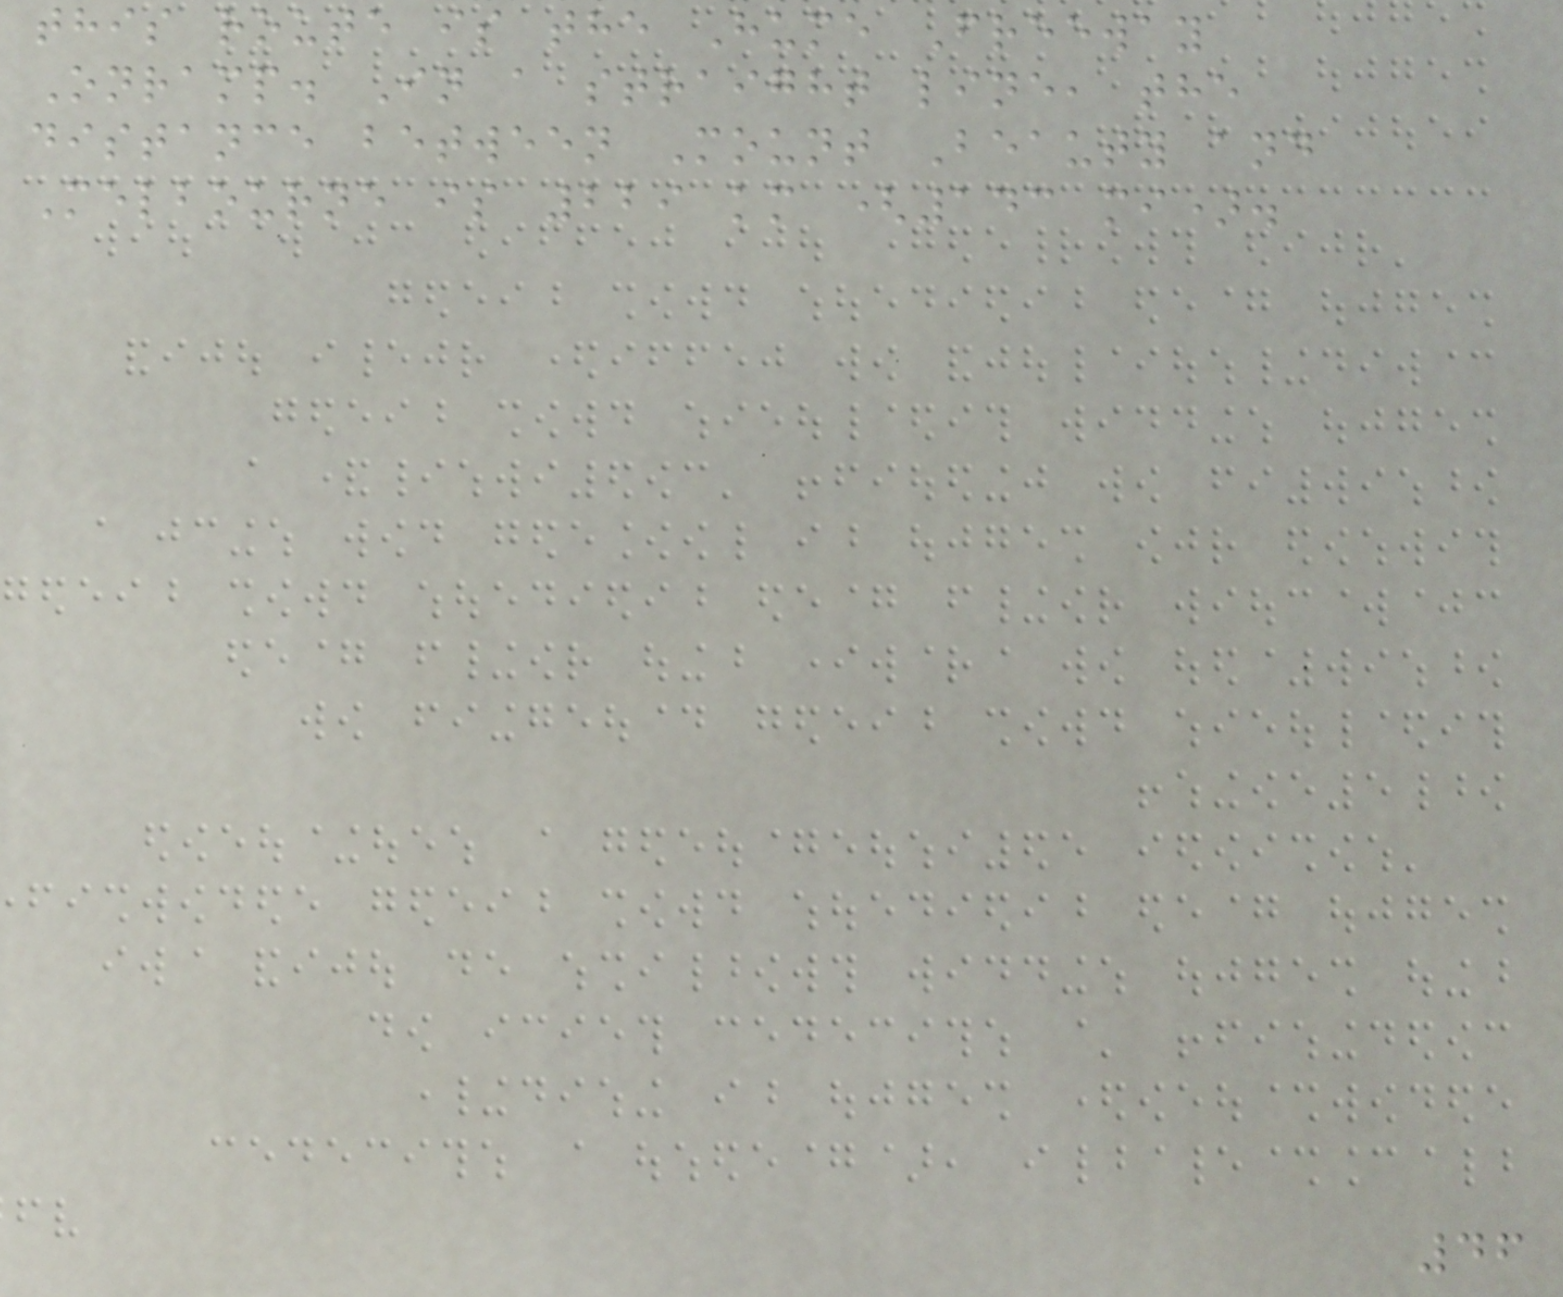this route is the Hume Freeway
Onramp. In a straight line, the
distance between Mount Beauty and
Melbourne is 229 km (143 mi).
46
